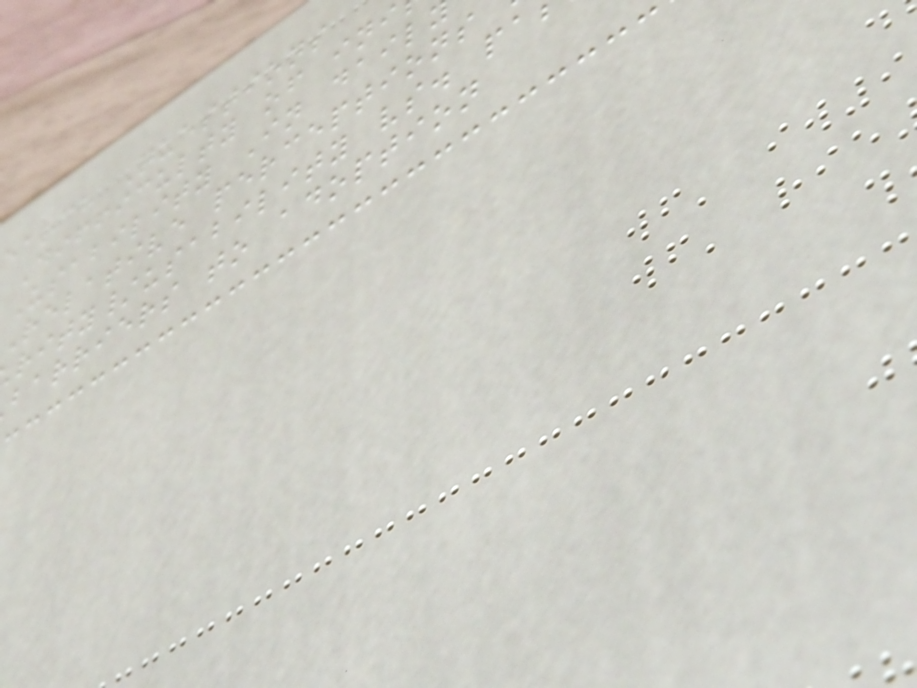earch Questions
Difficulty of ini
Usability In dail
Relative perceptions
rity/usability vs. pa
barriers to adoption
